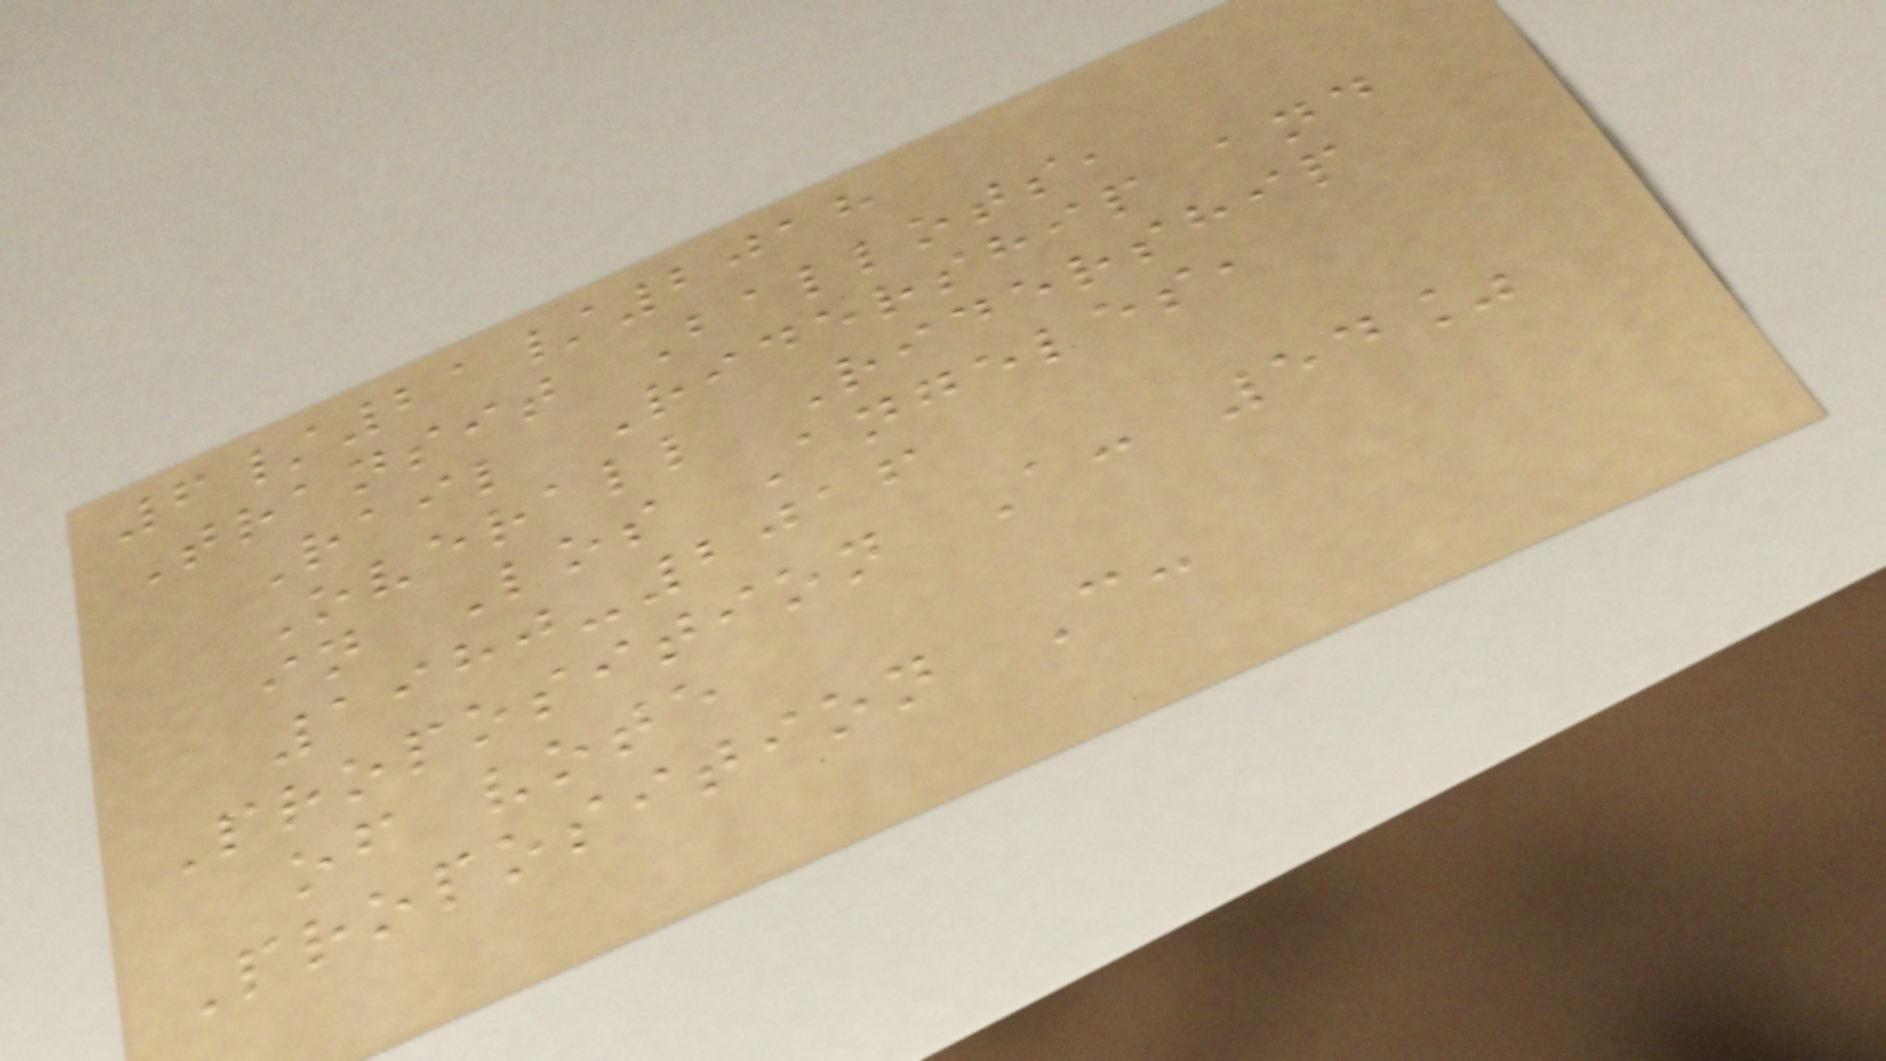6/21/2018
Transit Ballots,
Rail Ridership and
Overall Ridership
in Los Angeles,
1980-2016
Proposition A: 54%
of vote
Proposition C:
